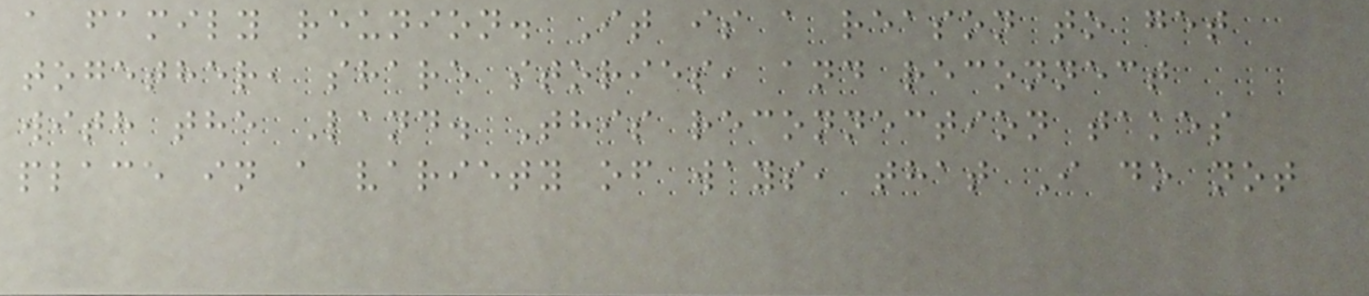a family reunion. It is a reason to get
together, share stories, and reconnect
with the Land. This reconnection takes
place in a variety of ways, that I do not
